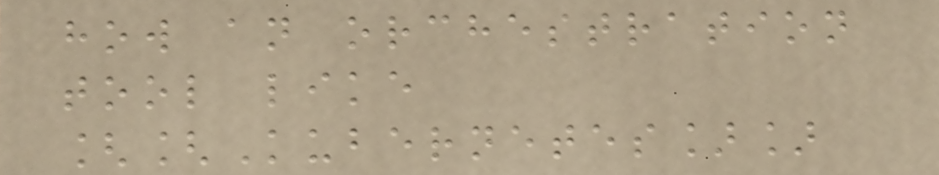how an orchestration
tool like
[[Kubernetes]]
